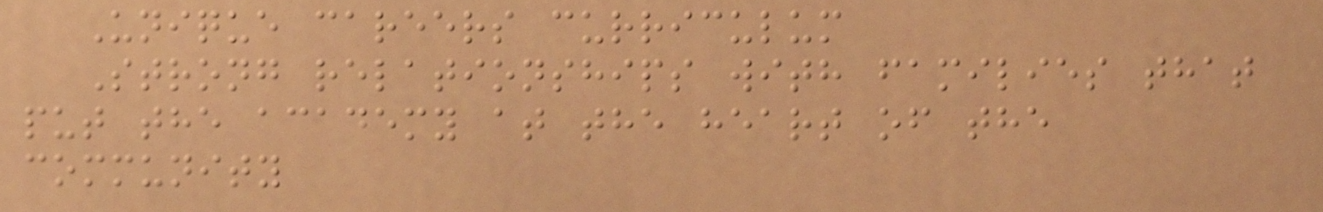Unique careers curriculum
Strong relationships with families that
put the academy at the heart of the
community
